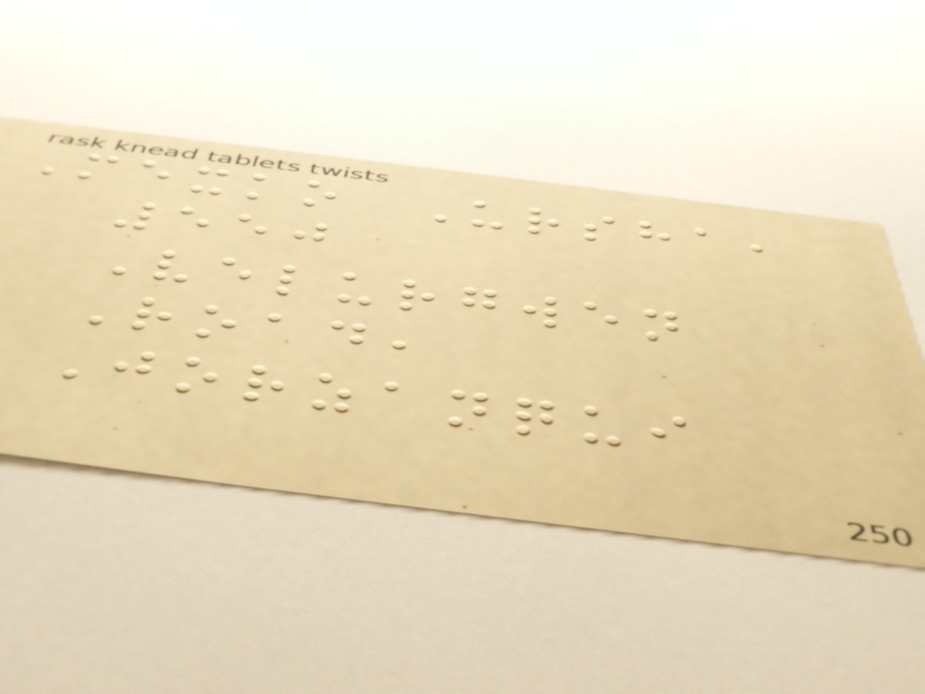Mexko Ursha,
550
Velurgwen
Road,
Jorzanqui
